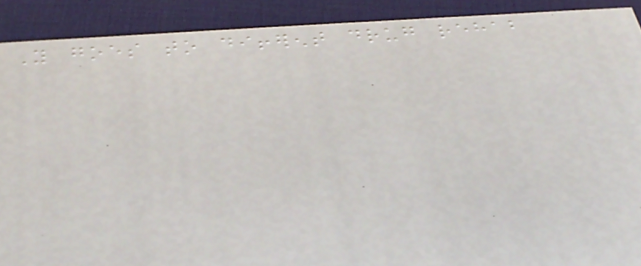You goes to different drug rehab
